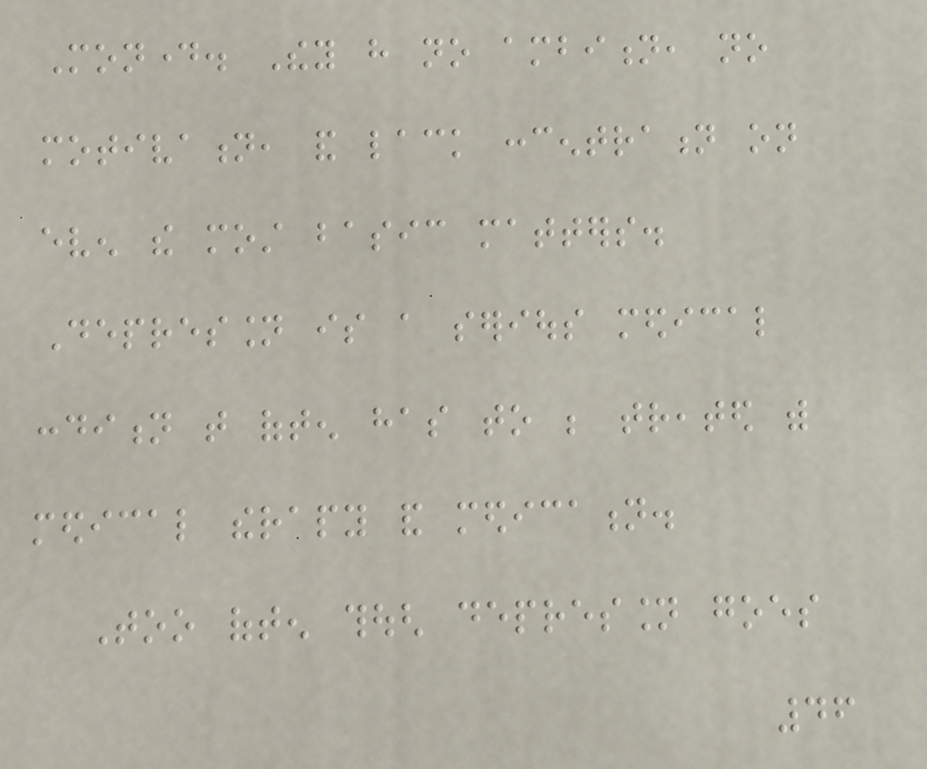Monday. They have no ambition, no
motivation, and lack concentration on
even the most basic matters.
Depression is a serious medical
condition that often has to be treated with
medical therapy and medication.
Too often though depression goes
46
